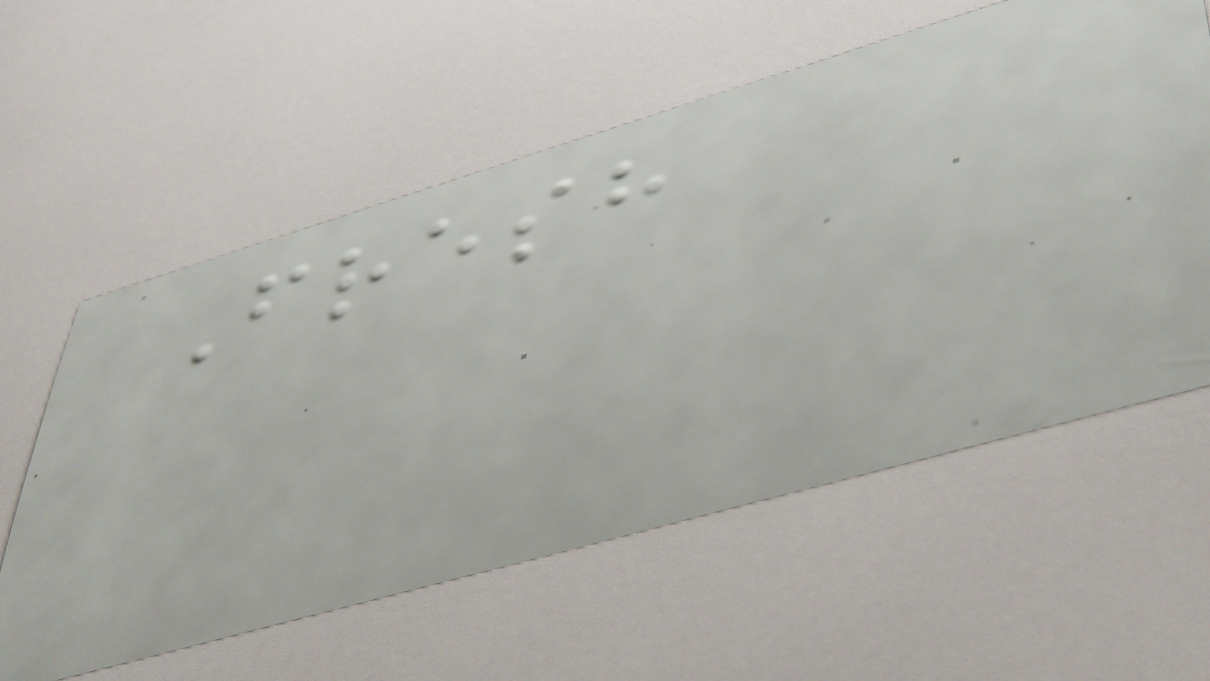Fresh
